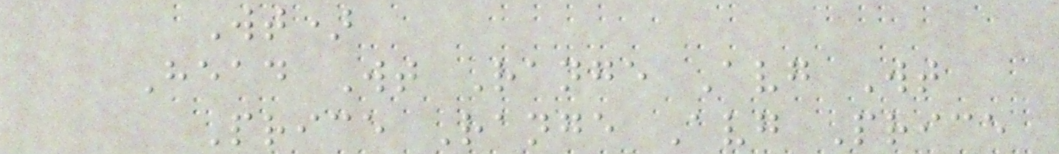Wt)
Head Wt Range Avg Wt
Price Range Avg Price
